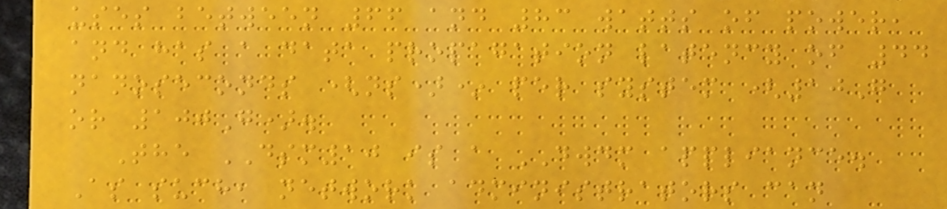uses between 66 and 83 watts of power,
and has a data propagation latency of 44
nanoseconds (ns)* per system (10G
or 100G).
The DSM10 is a DWDM appliance.
As such, network administrators can
